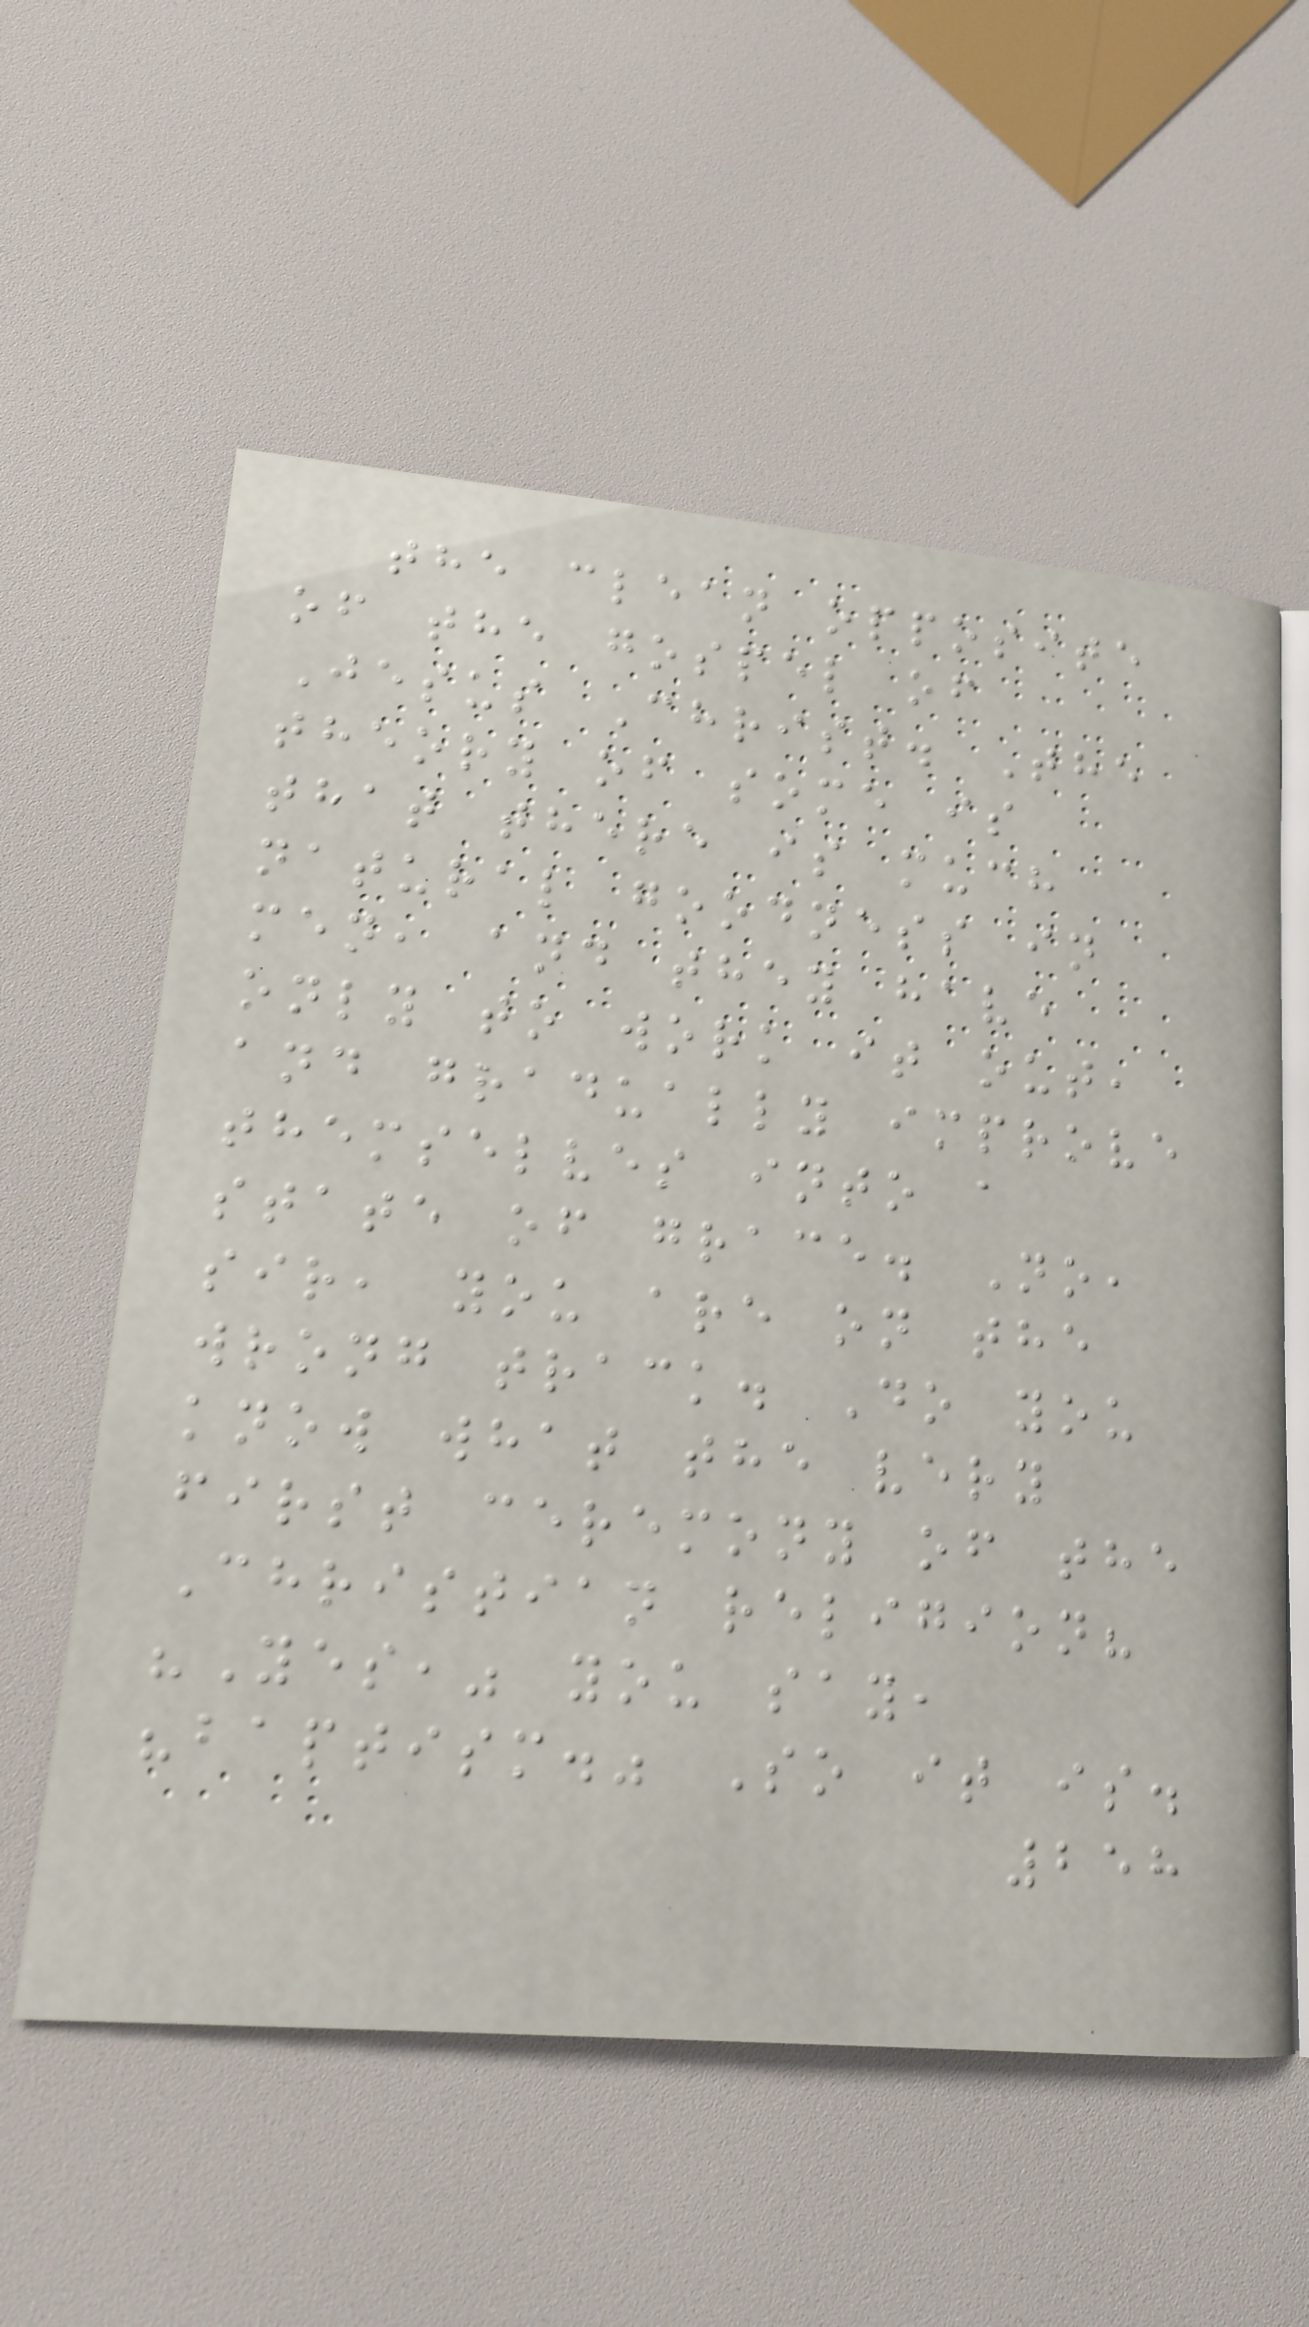the clean opposite
of the gospel of
Jesus Christ. The
theory of some is
that there is much
natural goodness in
men, and they have
only to work it out,
and gradually improve
themselves into a
state of grace. No,
sir, you are on the
wrong track. Do you
know what the very
first ceremony of the
Christian religion?
"Yes," you say,
"baptism." So it is.
258
